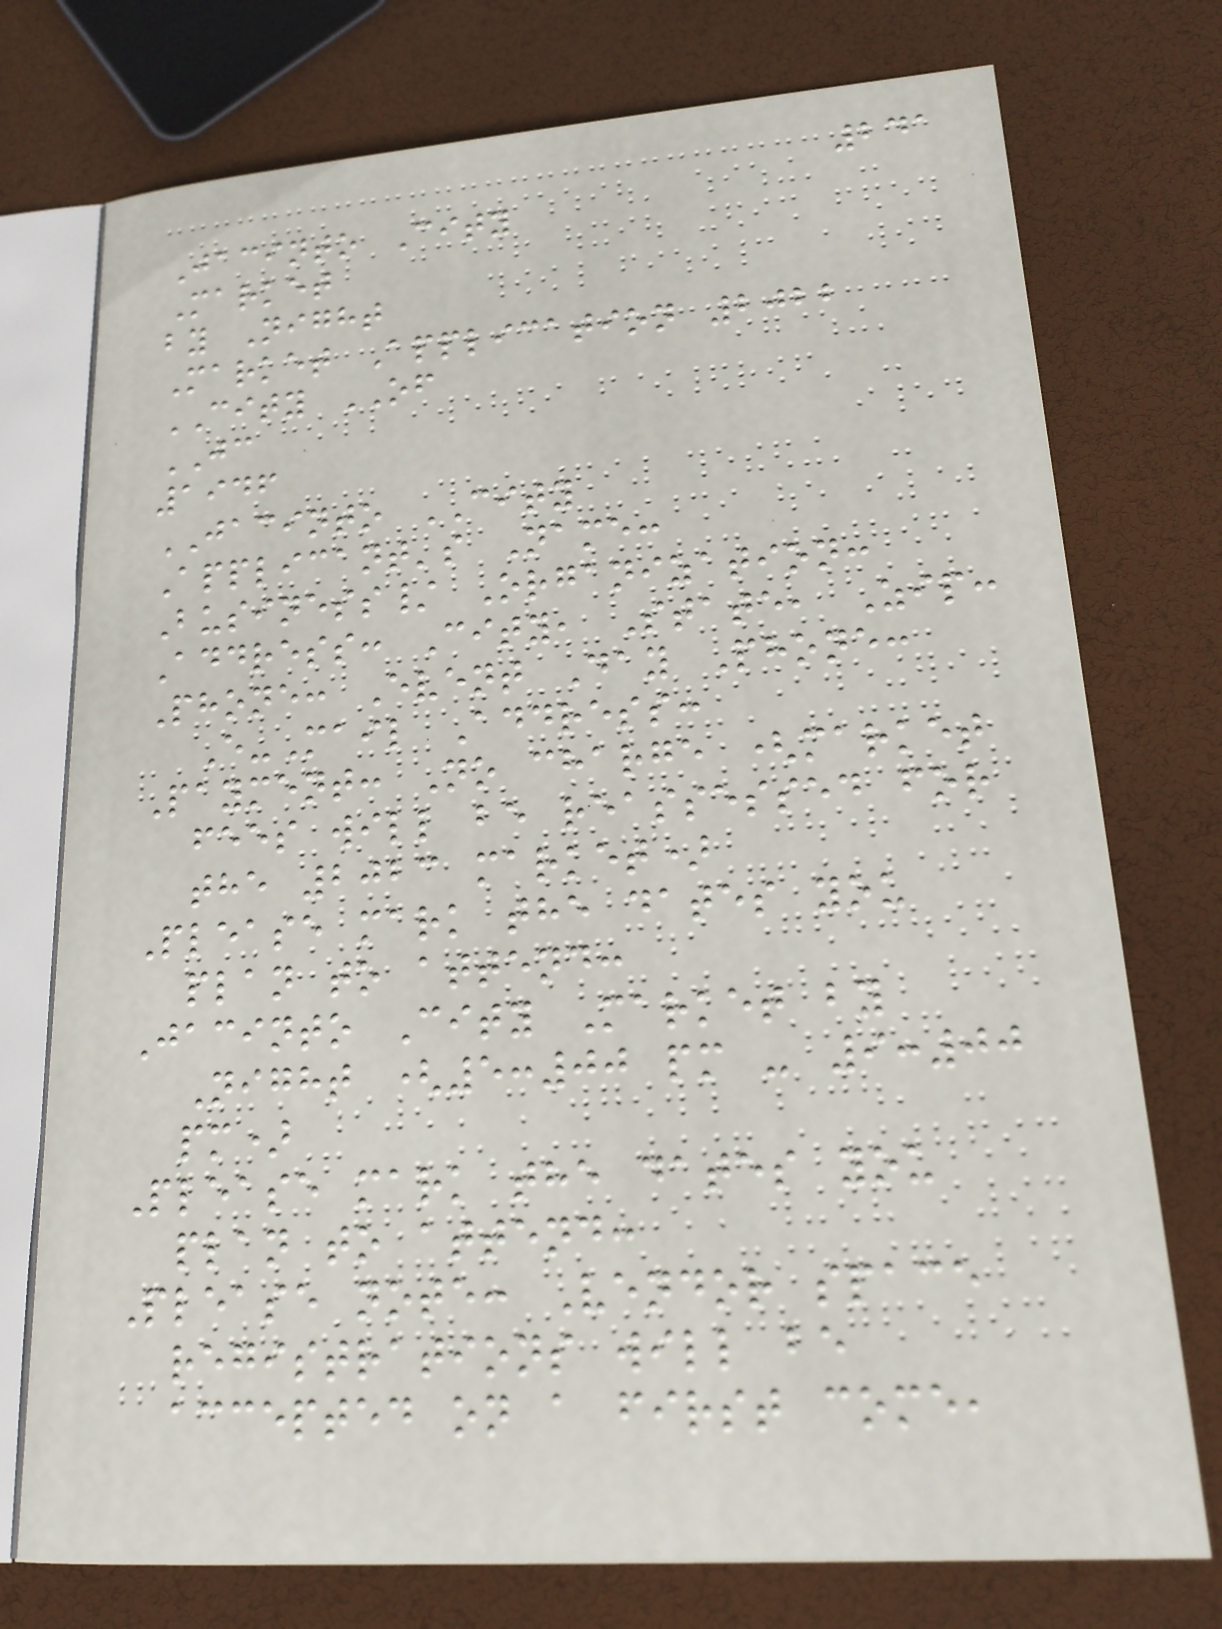241
Jacinto City
Market
by Night
Market Application 2022
CITY OF
JC
1946
JACINTO CITY
Applicant's Name:
Business/ Organization:
Address: City, State, Zip:
Phone: Event Day Phone:
E-Mail Address:
Payment: No charge (market
fees will be reassessed for
the 2023 market)
Please mark the dates you
plan to attend:
Jacinto City Market by
Night (5:00 pm - 9:00
pm)
Please mark the dates you
plan to attend:
Please note: Vendor space
registrations will be
accepted on a first come,
